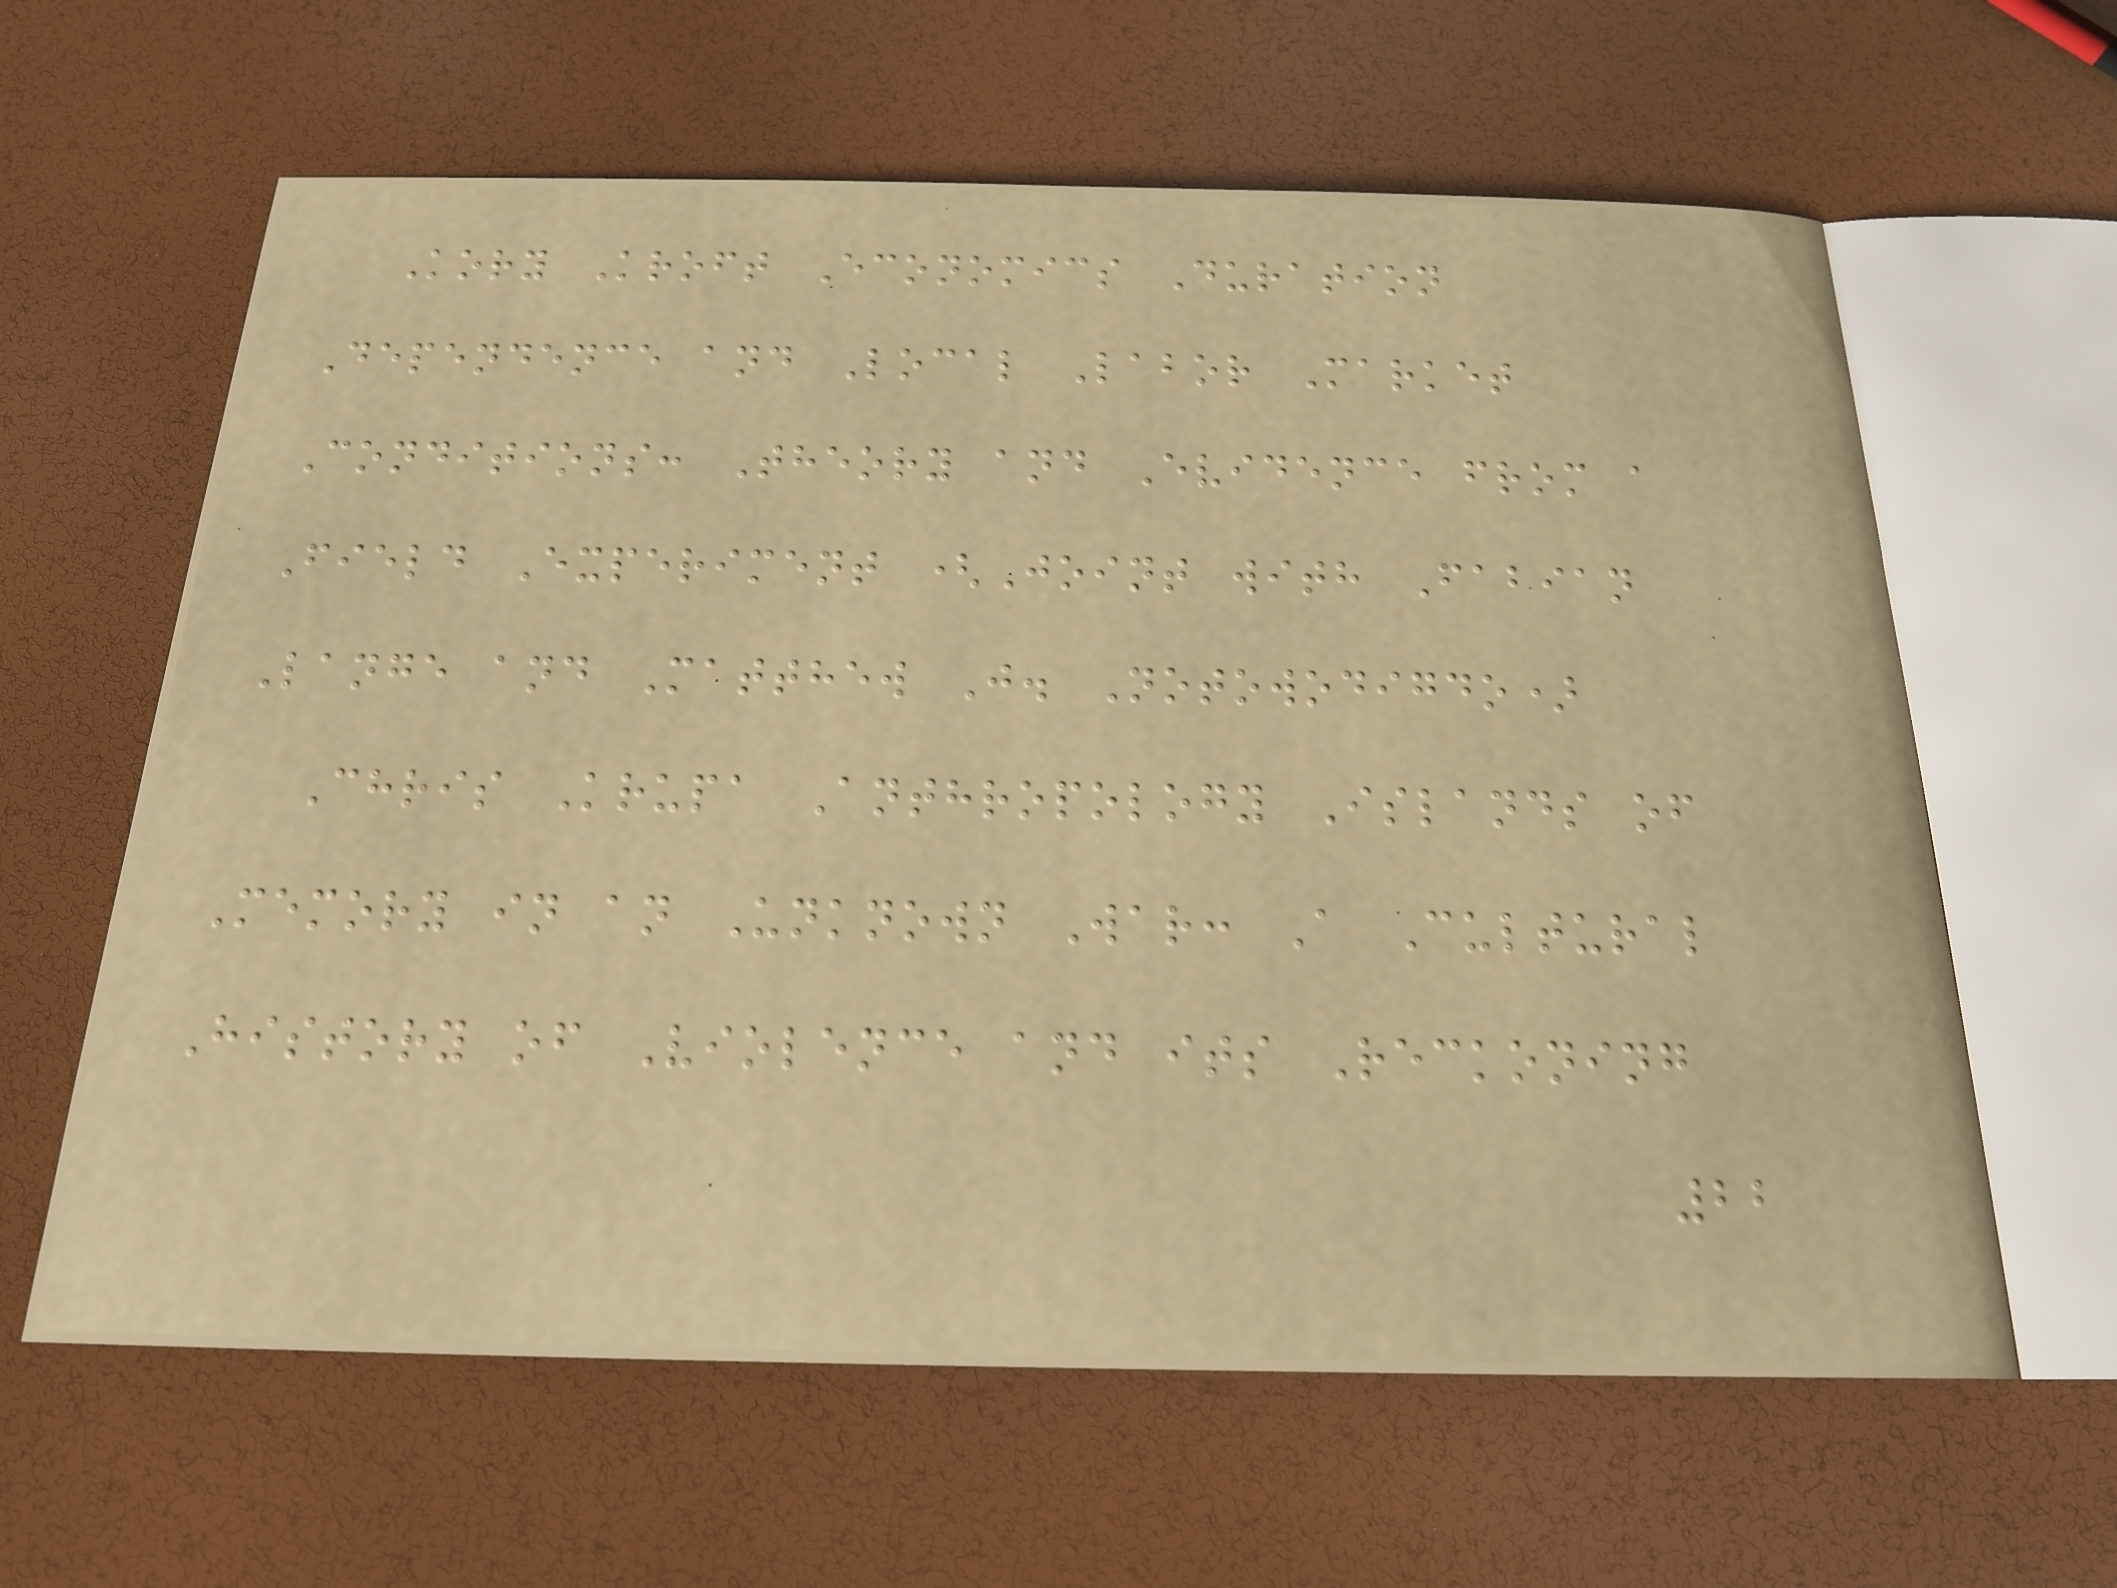Kory Kroft Economics Duration
Dependence and Local Labor Market
Conditions: Theory and Evidence from a
Field Experiment (Joint with Fabian
Lange and Matthew J. Notowodigdo)
Chris Krupa Anthropology Islands of
Memory in an Unknown War: A Cultural
History of Violence and its Reckoning
22
